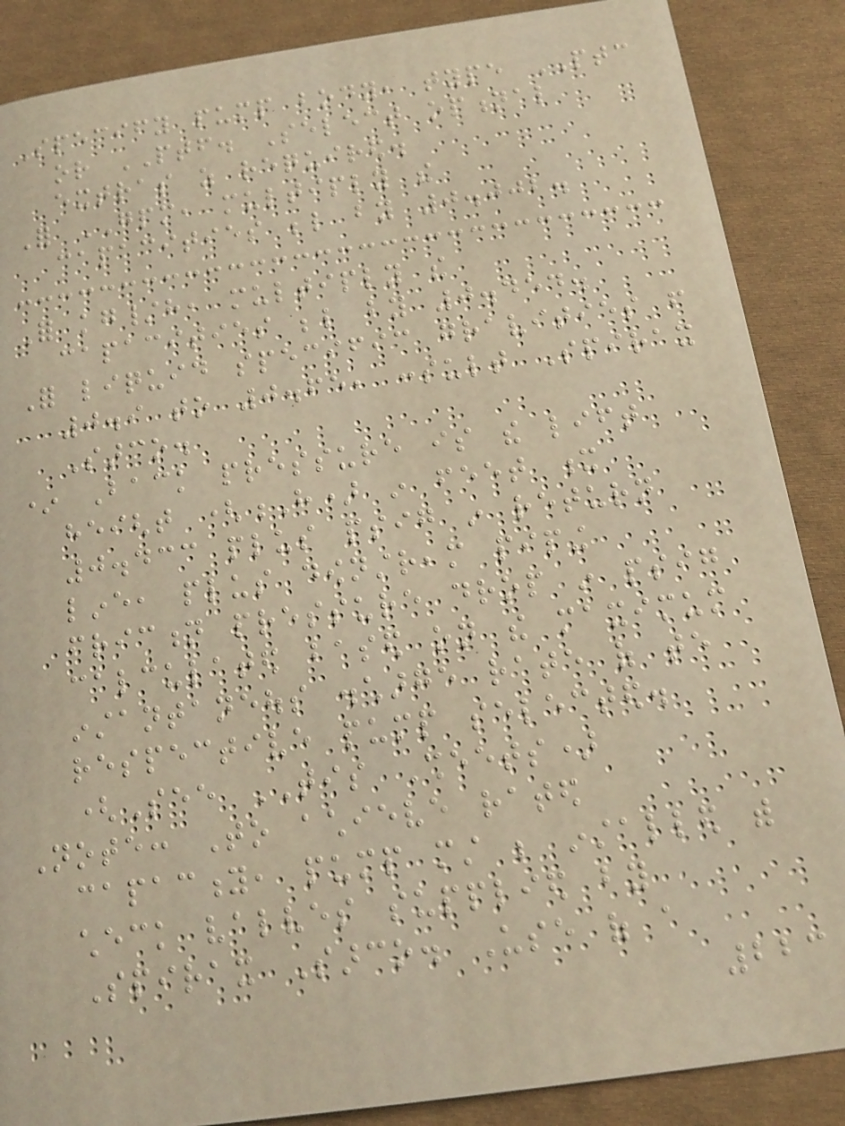Specify pump body, type PTC
or PTF. Select optional
extras as required.
For GPM, multiply the
capacities below by 0.002.
For kg/h, multiply the
capacities below by 0.454.
For liquid specific gravities from
0.9 to 0.65, consult Spirax
Sarco.
* Back pressure is the lift
height (H) in feet x
0.433 plus psig in return
line, plus downstream piping
friction pressure drop in psig
calculated based on the maximum
instantaneous discharge rate of te
respective pump selected.
(See TIS Sheets)
Note: To achieve rated
capacity, pump must be installed with
check valves supplied by
Spirax Sarco. Use of a
223
